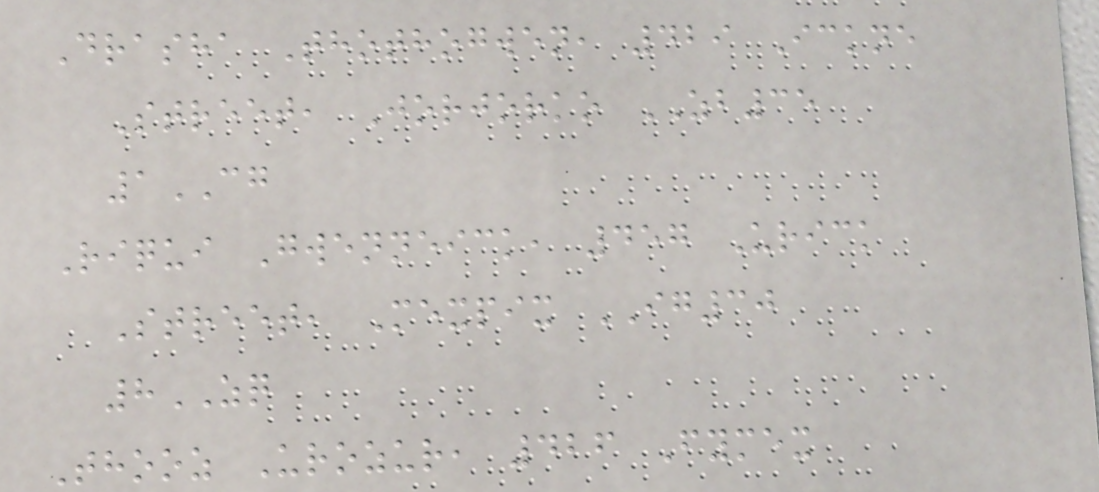Drasha Thothogwen, 429 Ickne
Street, Jorjorko ZB35
1CG
Riqui Gwenneick, 457 Urick
Street, Mexpix IG30
8ZQ
Thooz Urozur, 426 Fymex
